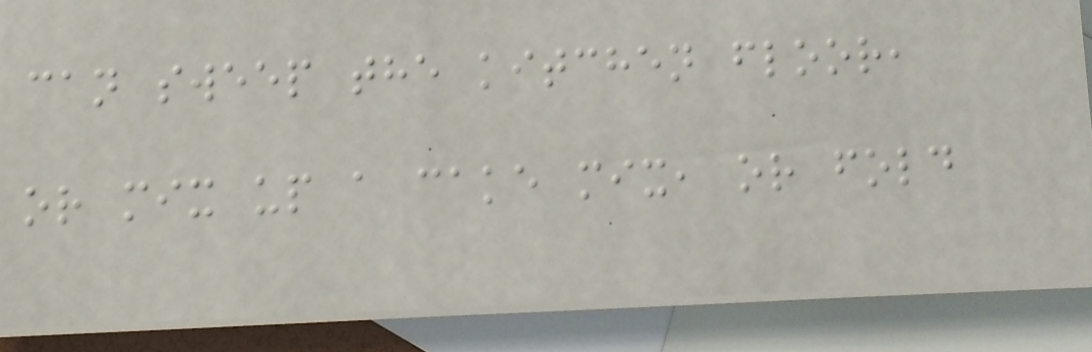can sweep the kitchen floor,
or mix up a cake mix, or fold
